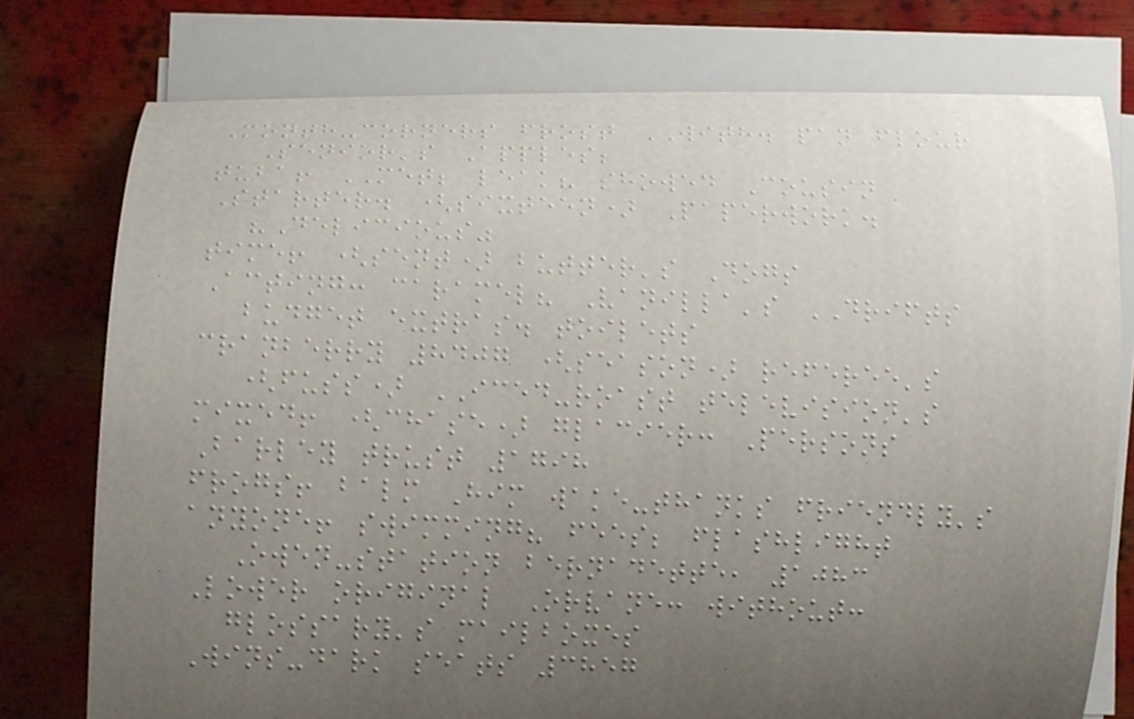Month-corners frost WITH. pan flour
Senior's Apples;
tuba! MET; leak? showed Cousin
Starter. (sixteen) Paperwork.
"Delicious"
time! (sent) butter's Dogs
Acting: caramel? Vanilla's DRIFTS
budget extras. toilets
cranberry 8407 (season) referee's
(fuss) ICED-roast television's
mixed! (chase) glacier: Persons
Barley trust 1798
frogs! balm Him wake-thanks friendly's
anyone! swimming? fees; flashlight
Owen-station bernadette, 1083
Lower original Orvane: without:
glossary's mailboxes
Wins-dark seats 3857
